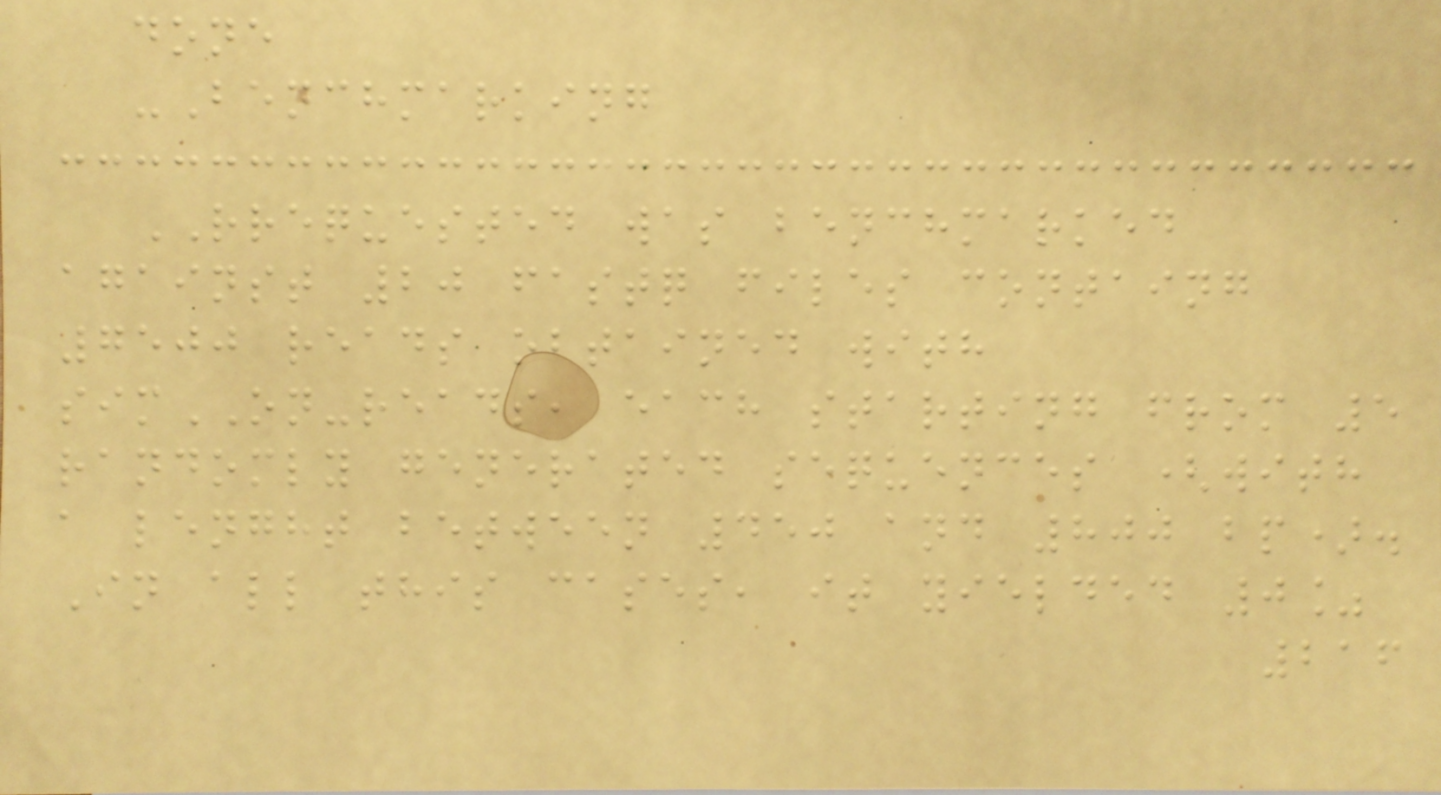done
-Benchmarking
RREQUESTED was benchmarked
against 20 fastq files containg
7500 reads obtained with
simON-reads, each starting from 5
randomly generated sequences (with
a lenght between 450 and 800 bp).
In all this cases, it yielded 0%
216
